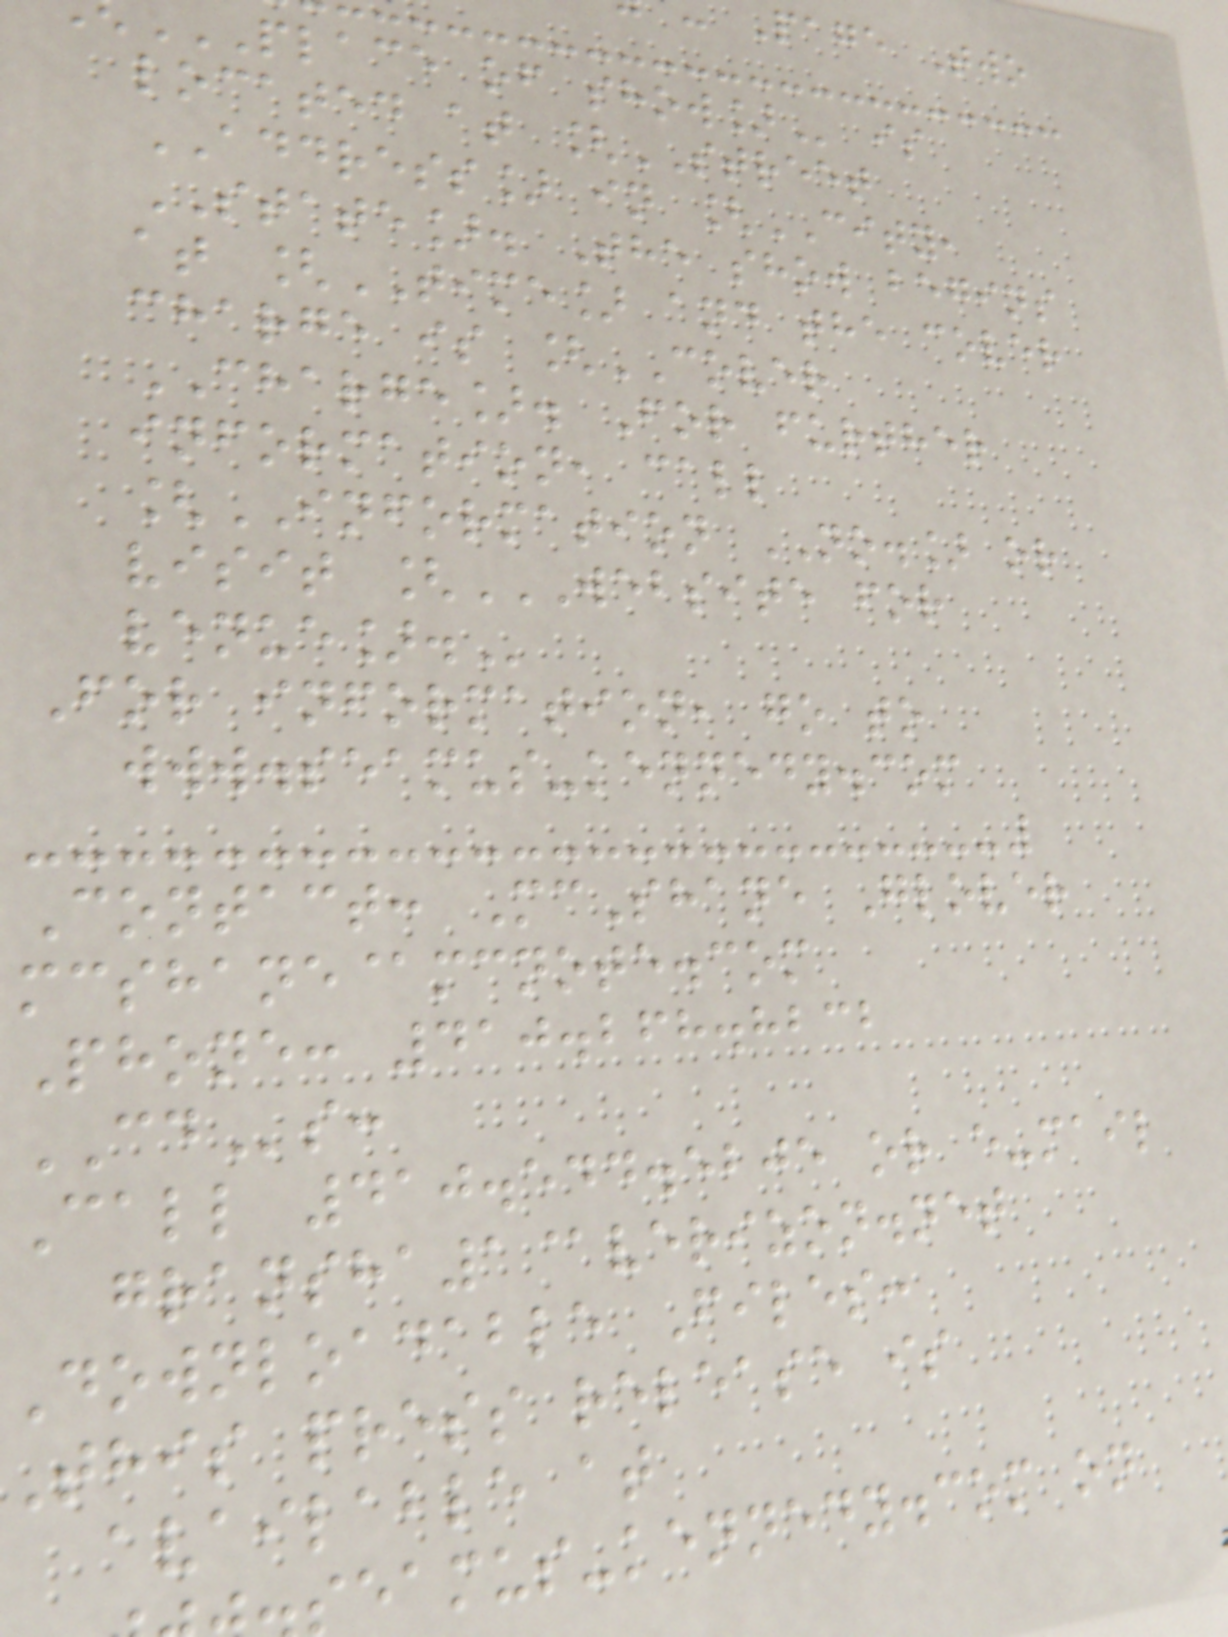Page Two
PLACE of
located at [STREET
ADDRESS] in [CITY,
STATE]. The show begins
at [TIME] and the cover
charge is [COVER
CHARGE]. For further
information, call
[INFORMATION NO.] or
visit [WEBSITE FOR
For information, go to
www.seamus-kennedy.com
Contact: McShane Glover
mcshane@mcnote.com
Phone: 410.268.8232
CDs:
Call 410.544.5205 or e-mail
gransha1@verizon.net
Downloadable Files:
This press release is
available at
eamus-kennedy.com on
